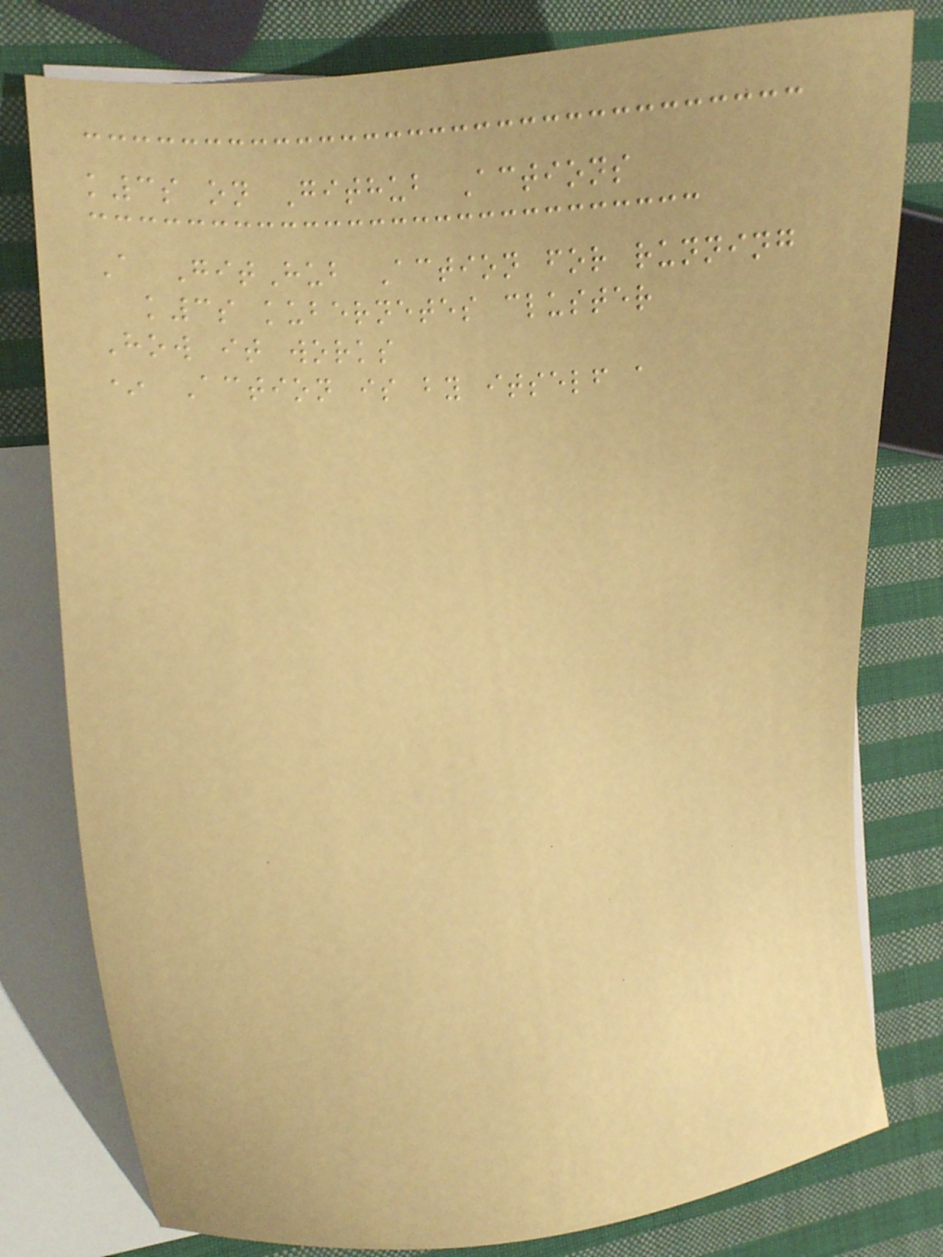k3s on Github Actions
A GitHub Action for running
k3s kubernetes cluster
How it works
* Action is by itself a
